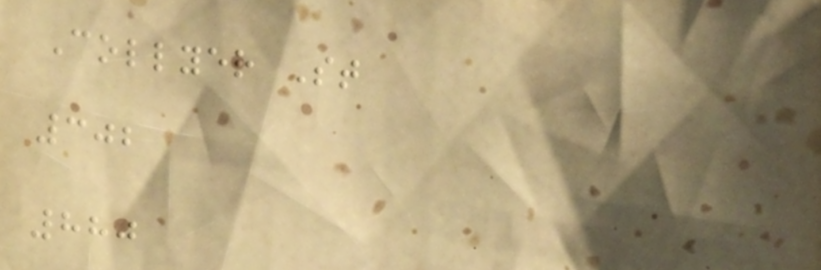Collyer St
302
880
